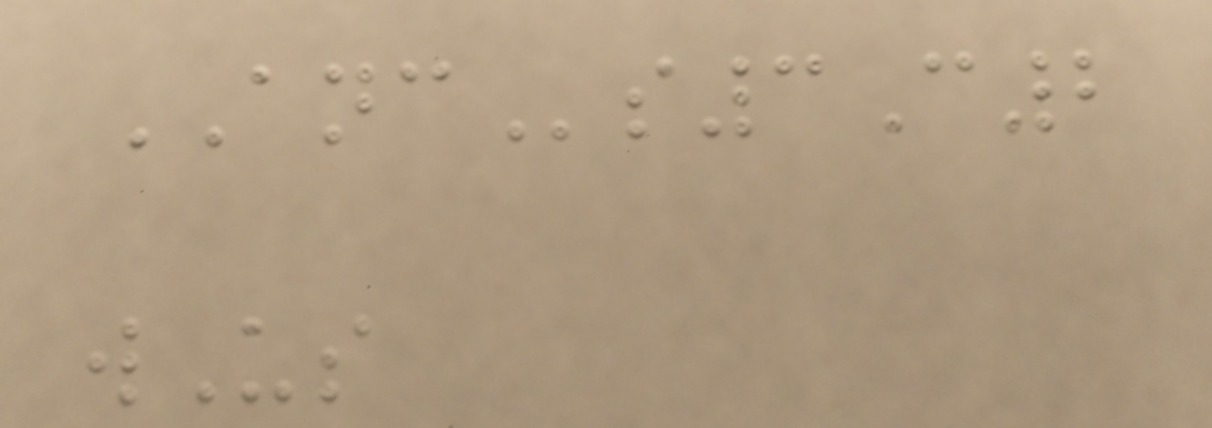ANCs3C2
wUs
